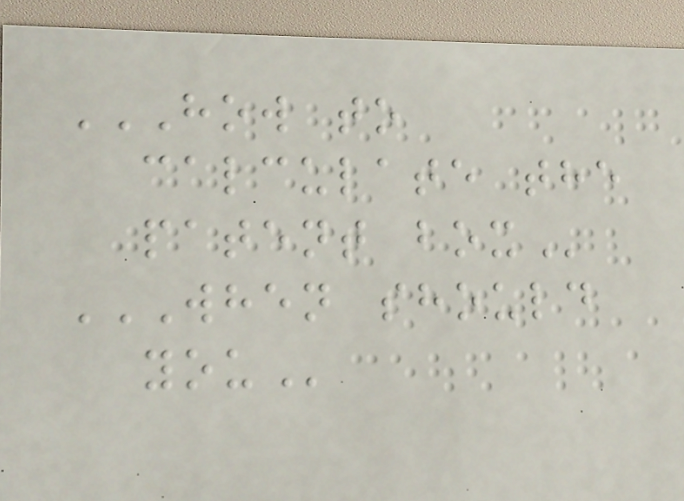HOW TO
CALCULATE THE
PATENT BOX
WHEN SHOULD
YOU
